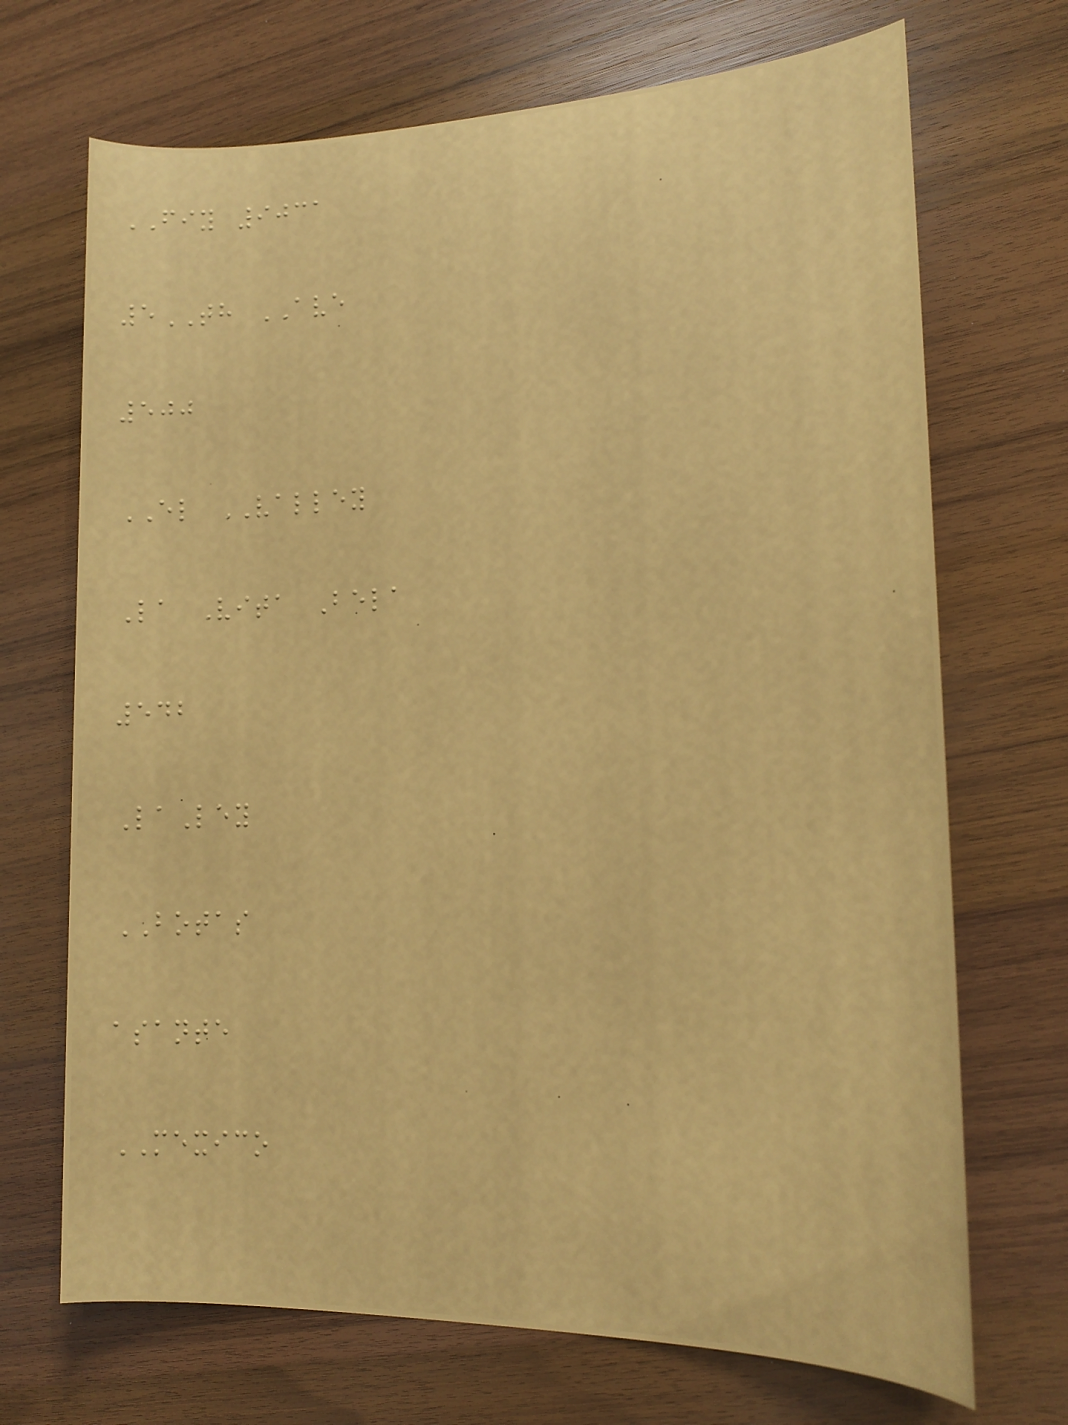FIY 9031
5TH AVE
500
EL VALLEY
La Vita Bela
542
LaLey
BOTAS
asante
MEXICO
